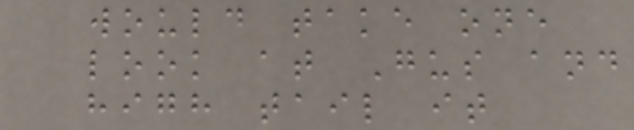would take one
look at Gus and
high tail it
